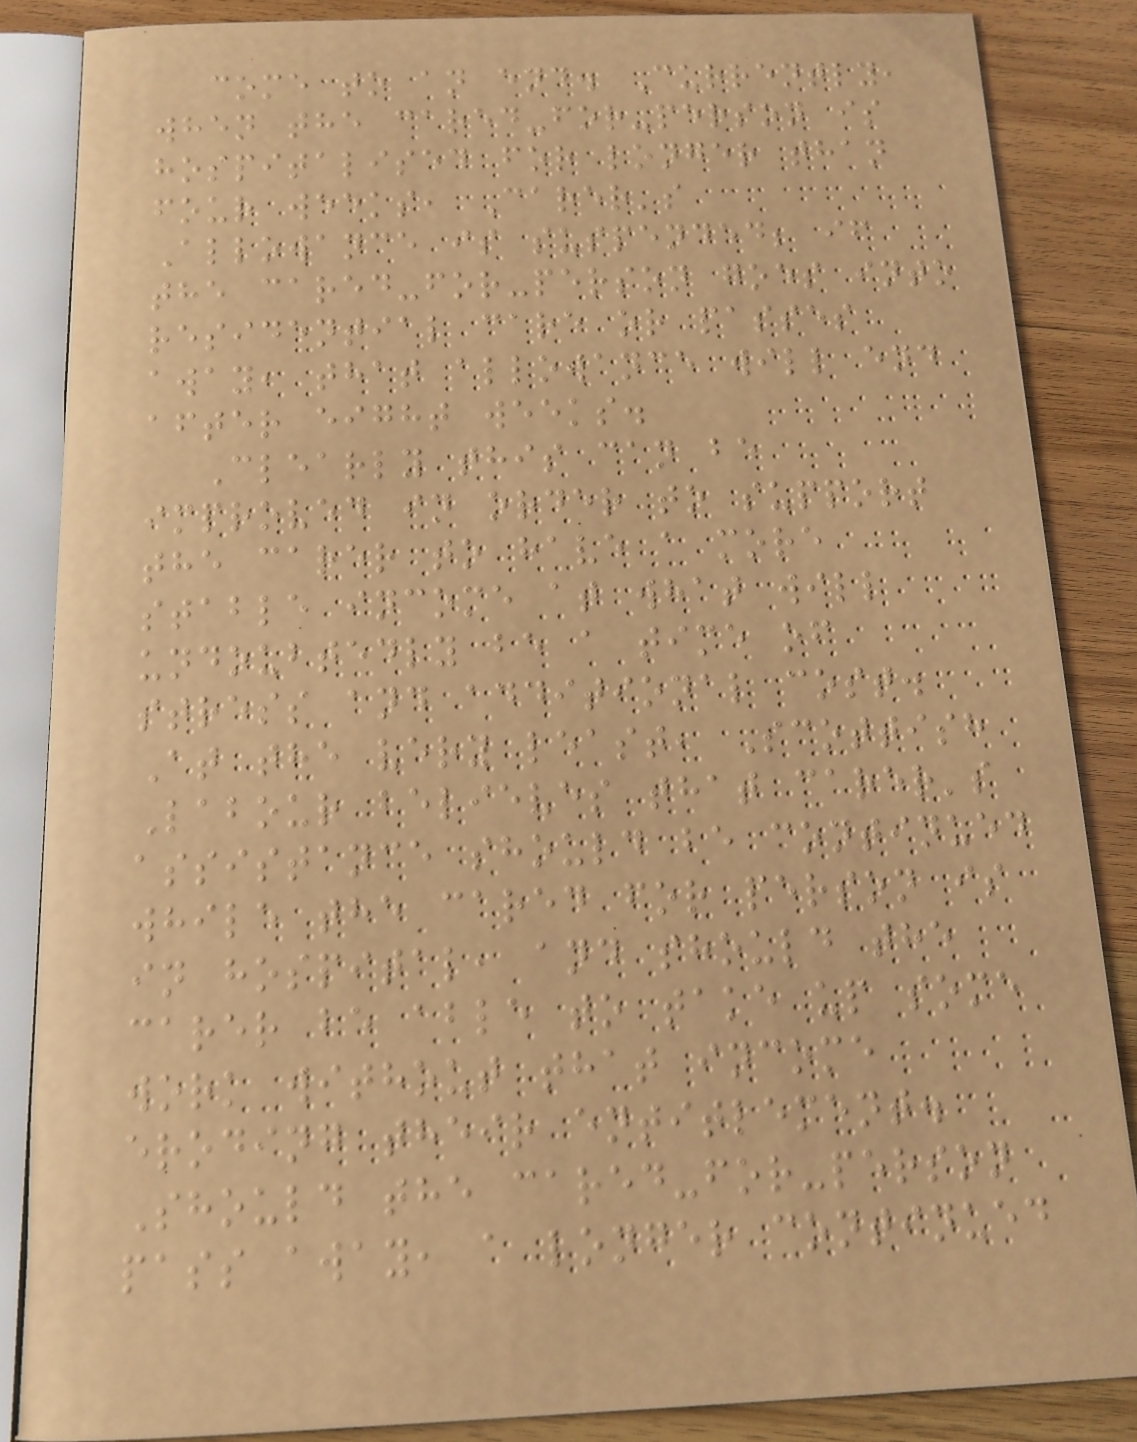come to an end. Currently,
when the cared-for-person is
hospitalised for longer than
four weeks, Carer's
Allowance is suspended; if
the cared-for-person goes into
residential care or passes
away, that allowance will end
after eight weeks.
Clearly this can be
improved in order to support
the carer to have a more
stable income at what will
undoubtedly be a time of
stress and additional cost.
At the very least, Scottish
Labour believes that carer's
assistance should be continued
while the cared for person is
in hospital, and should the
carer be able to take up some
work without that income
eroding their entitlement.
Should the cared-for-person
pass away, a longer continued
